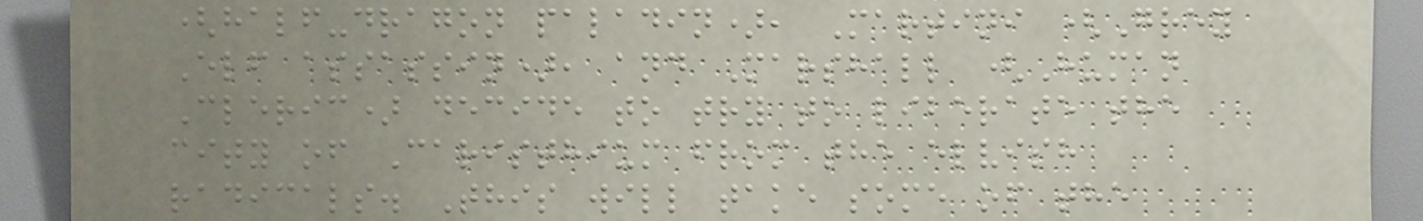(half-dragon paladin), Martini (Grey
Elf assassin), and Marshall (Human
Cleric) decide to try to liberate the
city of Caristhium from the elvish
radicals. This will take some of the
